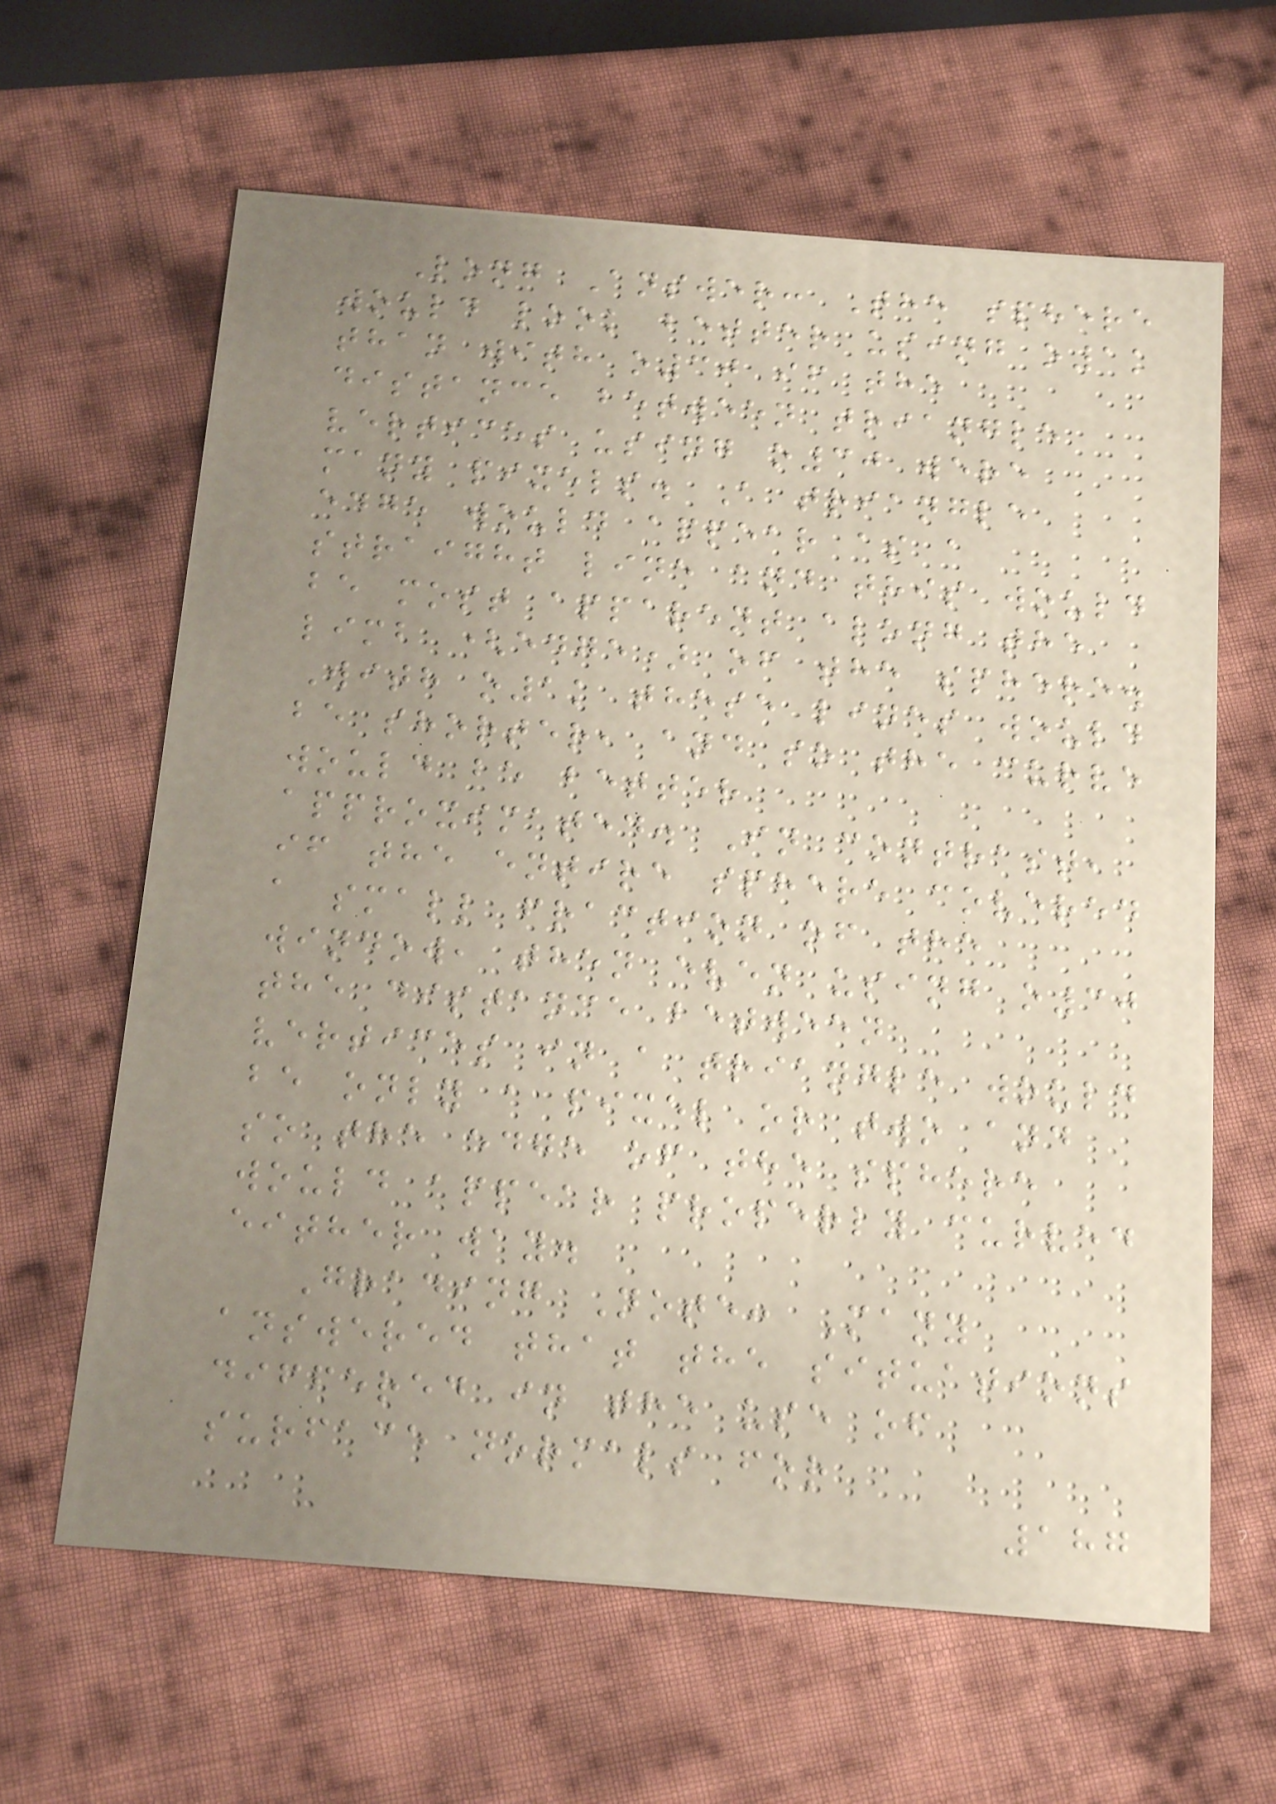Long Answer: The sphere
would look better using o1k
than with o30 if the
distance between triangle
vertices using o30 were
many pixels. A triangle
edge would appear as a
straight line and this would
be most apparent along the
limb (edge) of the sphere.
With o1k these lines would
be shorter, and so the curve
would be better
approximated. In contrast,
if the entire sphere covered
a small fraction of the
window, then even using o30
the distance between
vertices in a triangle would
be only a pixel or two and
so the edge of the sphere
would appear properly curved
either way.
Grading Note: Many
answered that the situations
differed in the use of
surface normals for
187
